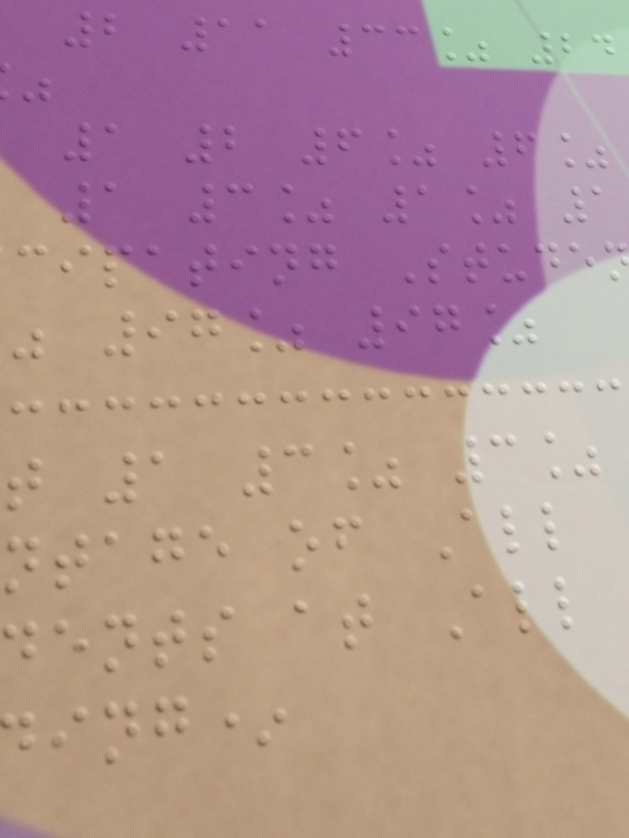2 11 33% 24
1 2 6% 6%
1 3% 1% 1
cipating Stude
97% 97%
t 1 3% 3%
ntage of All
dents at All
ing*
